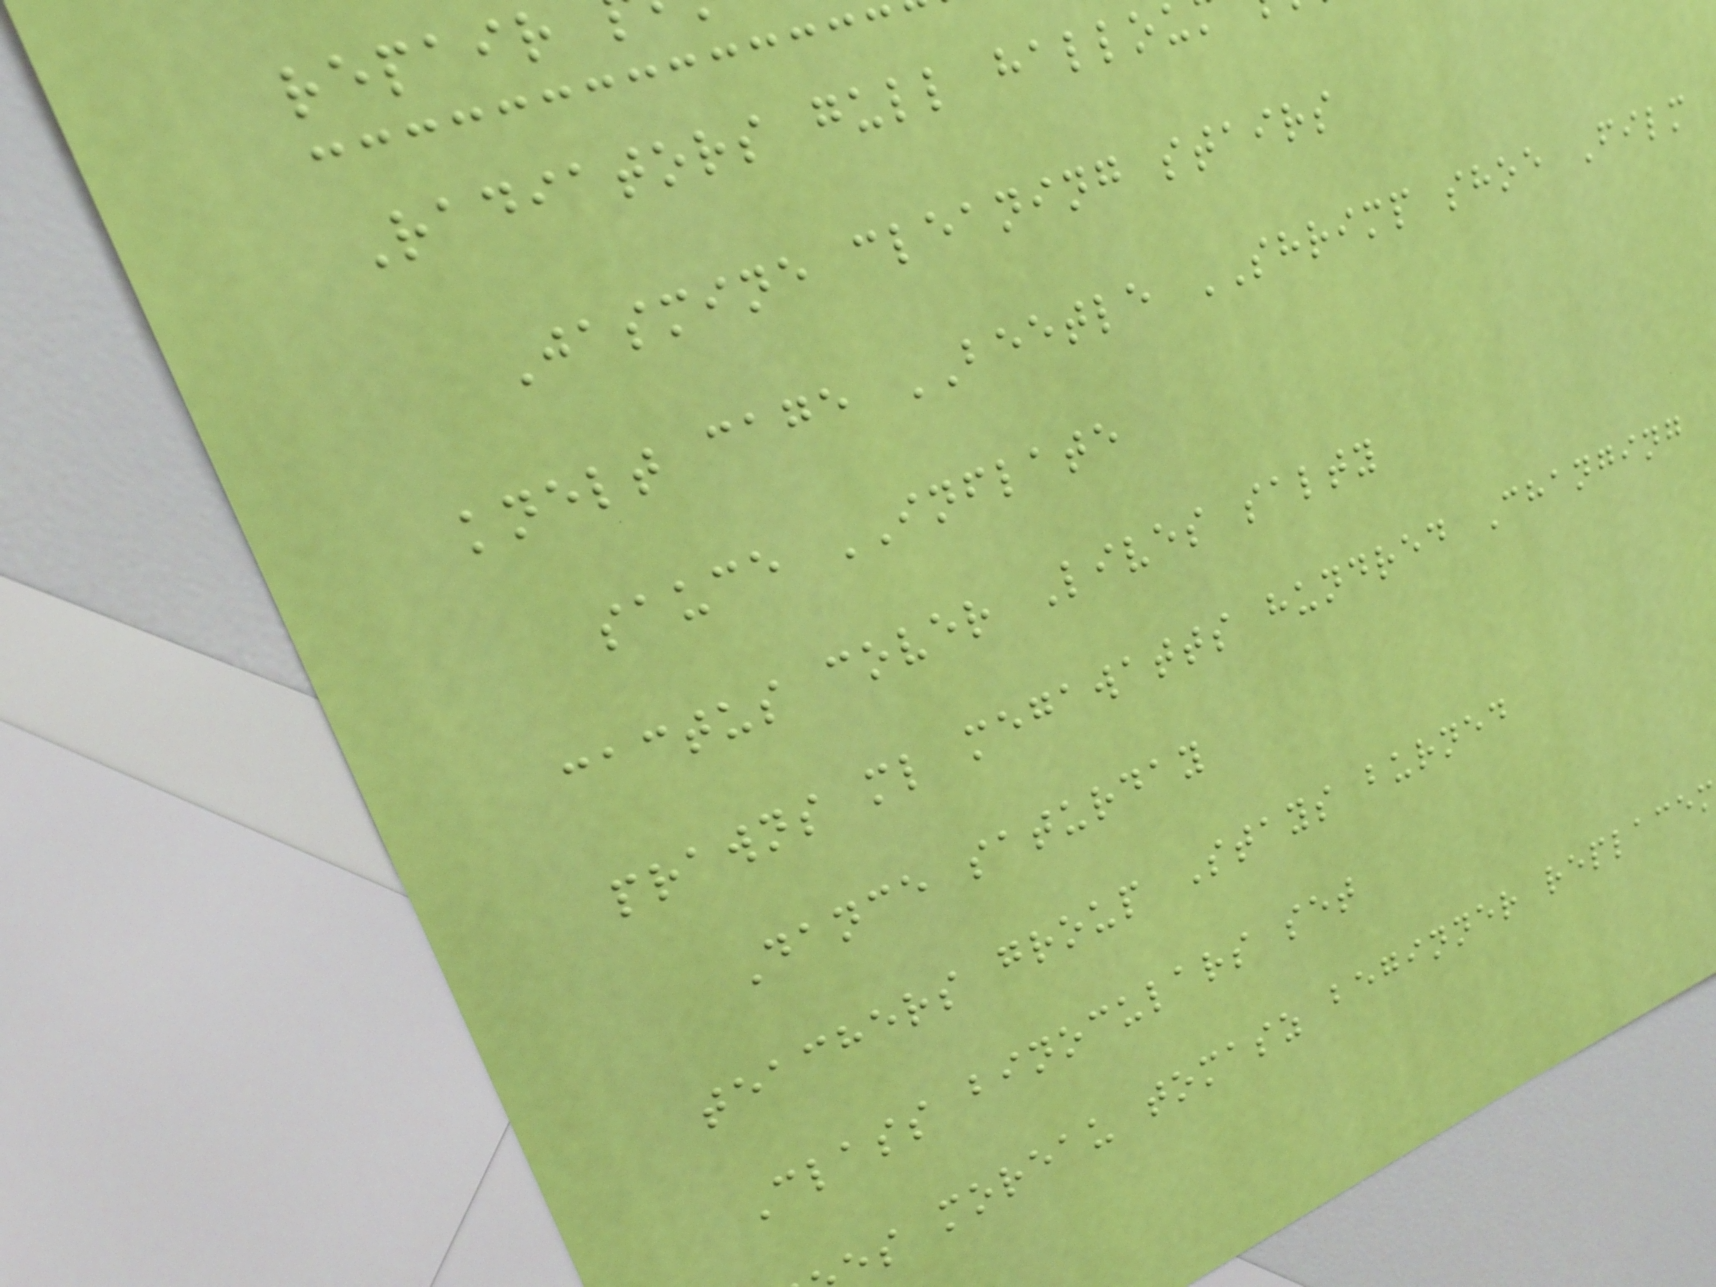Radiators gull hallou
Jasmine cleaning stairs
knelt cage BEETLE SHRIMP shoe Film
sauce INFLATE
cactus cover Lives salty
prawns ml megawatts hundred Changing
Dance saturday
teachers group Stays burned
Class binoculars set
es moreau tomasz beginner replacem
